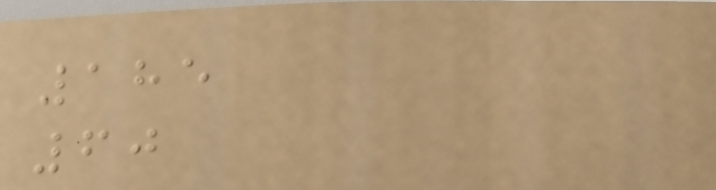185
60
